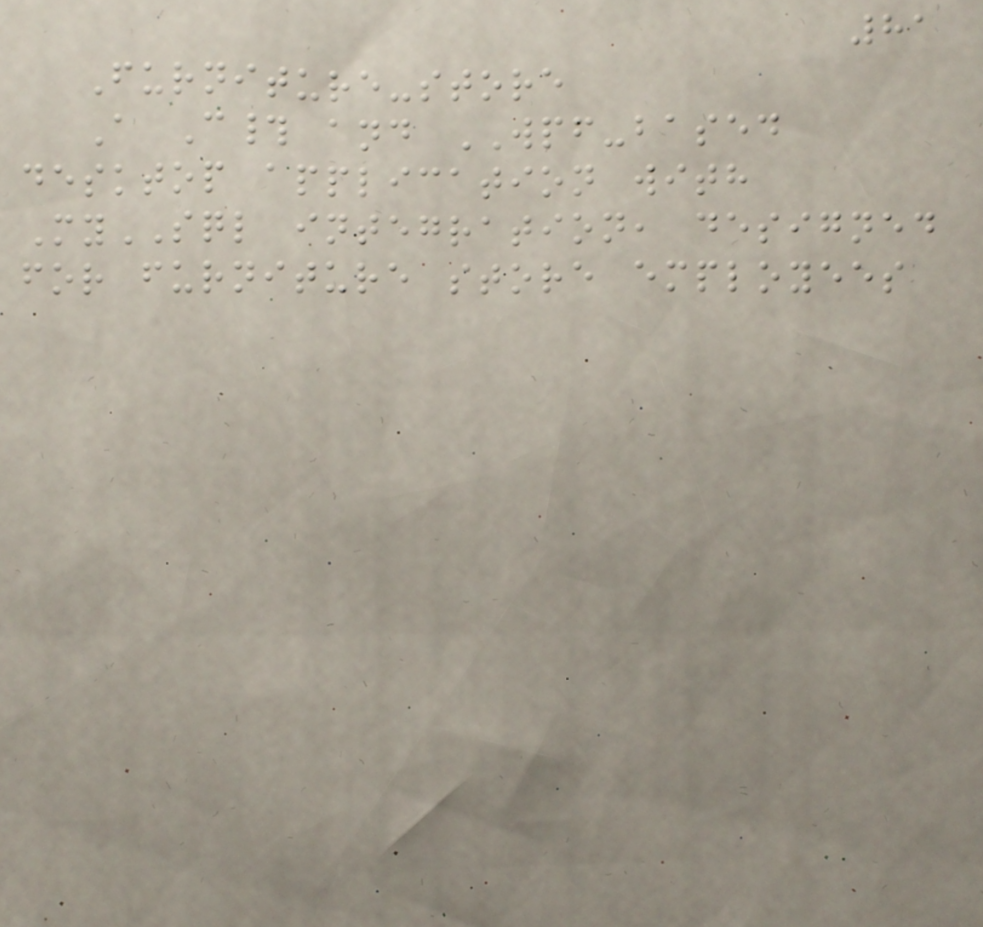81
Furniture-store
A C# and WPF-based
desktop application with
MySQL integration, designed
for furniture store employees
